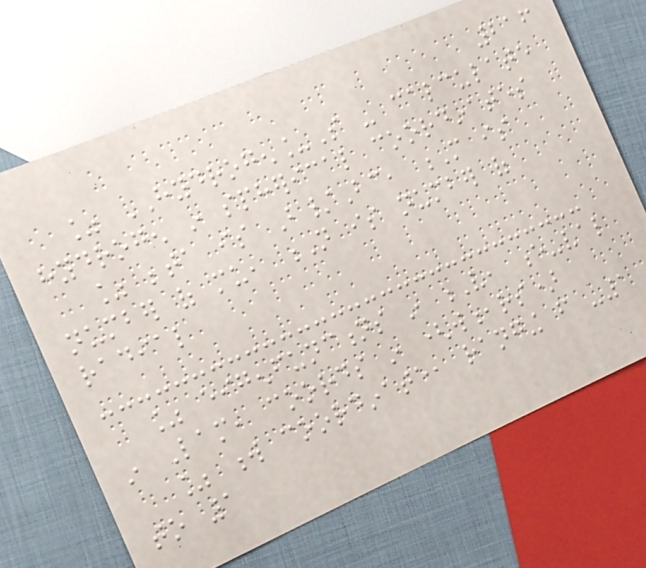216
% HYDROGEN_S - calculate
hydrogen in spherical coordinates
% beta is B/Bc, M is
number of mu, N is number of
radial
% eigenfunctions in V, e-val
in Lam, coords in (w,rs)
% w coordinate, ranging from -1
to 1
